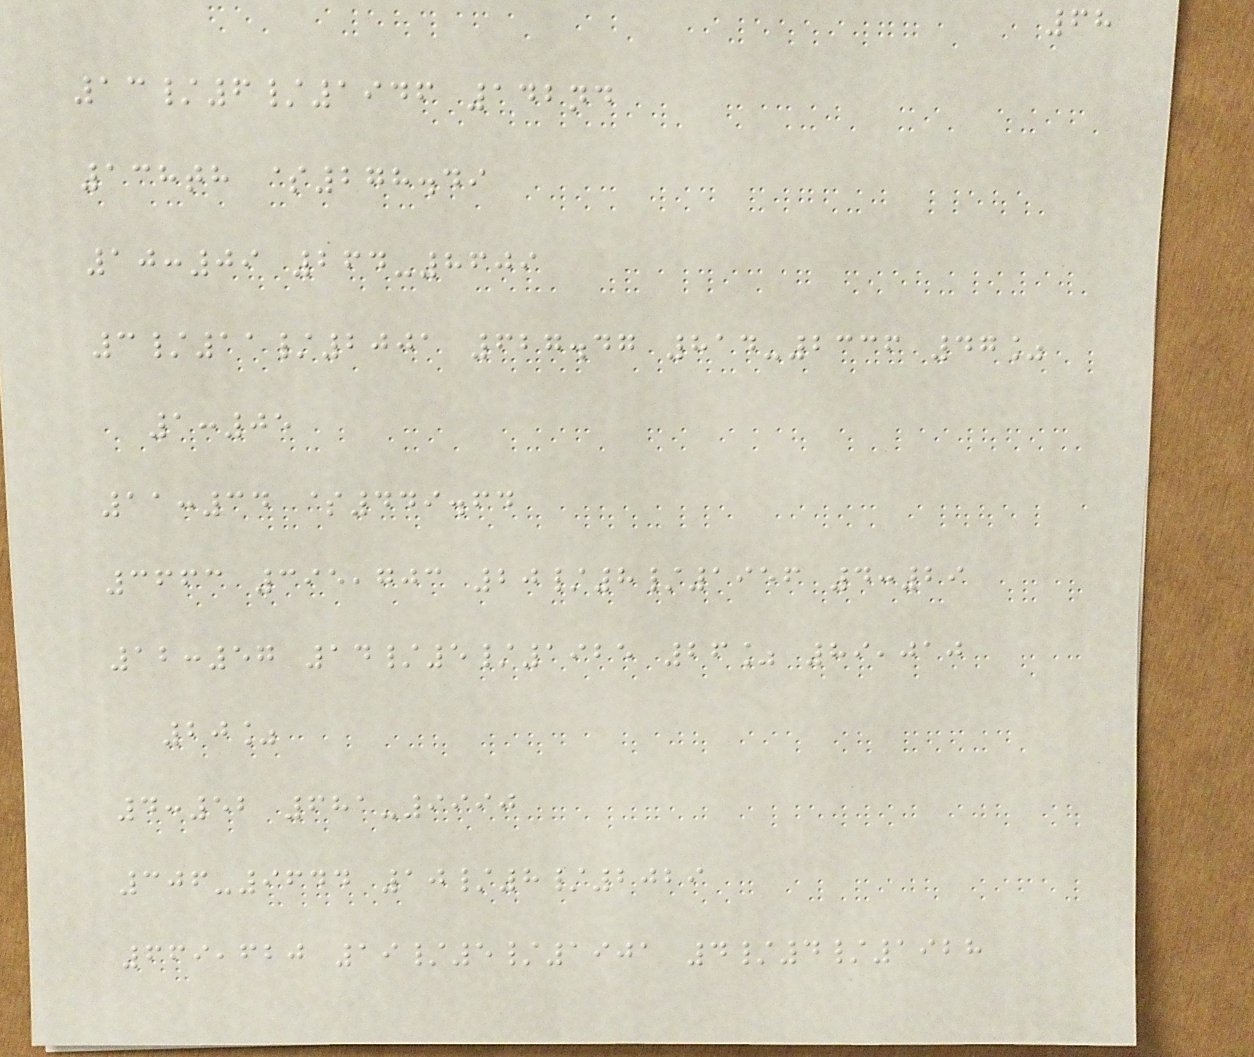68
13/6/1946 142nd
138th $278.49
10:09 264-8609
3/11/2001 627.47 814-2336 47%
1:05
11:34 $449.64
3663 395,703 20/8/1956 4:29
12:57 14/5/1925 26% 89,010
20%
4:52 681-9990
306-9644 10/8/2029
669,620 19/5/1901 4/4/1928
